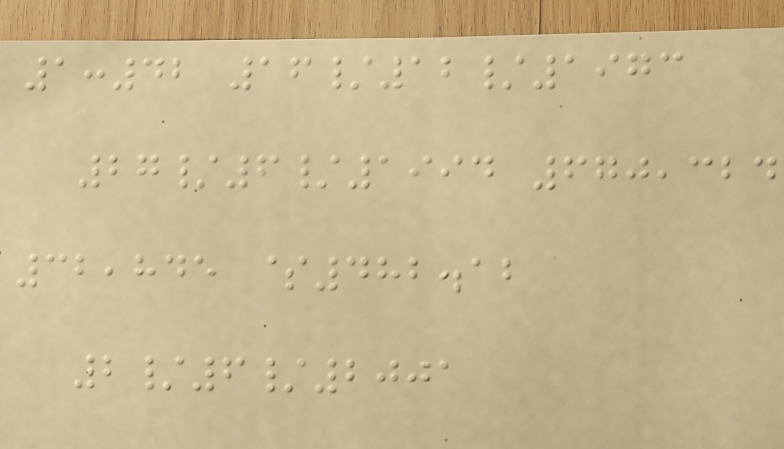1:42 16/12/1973
27/6/1994 670,324
32,845 $482.12
2/6/2001
